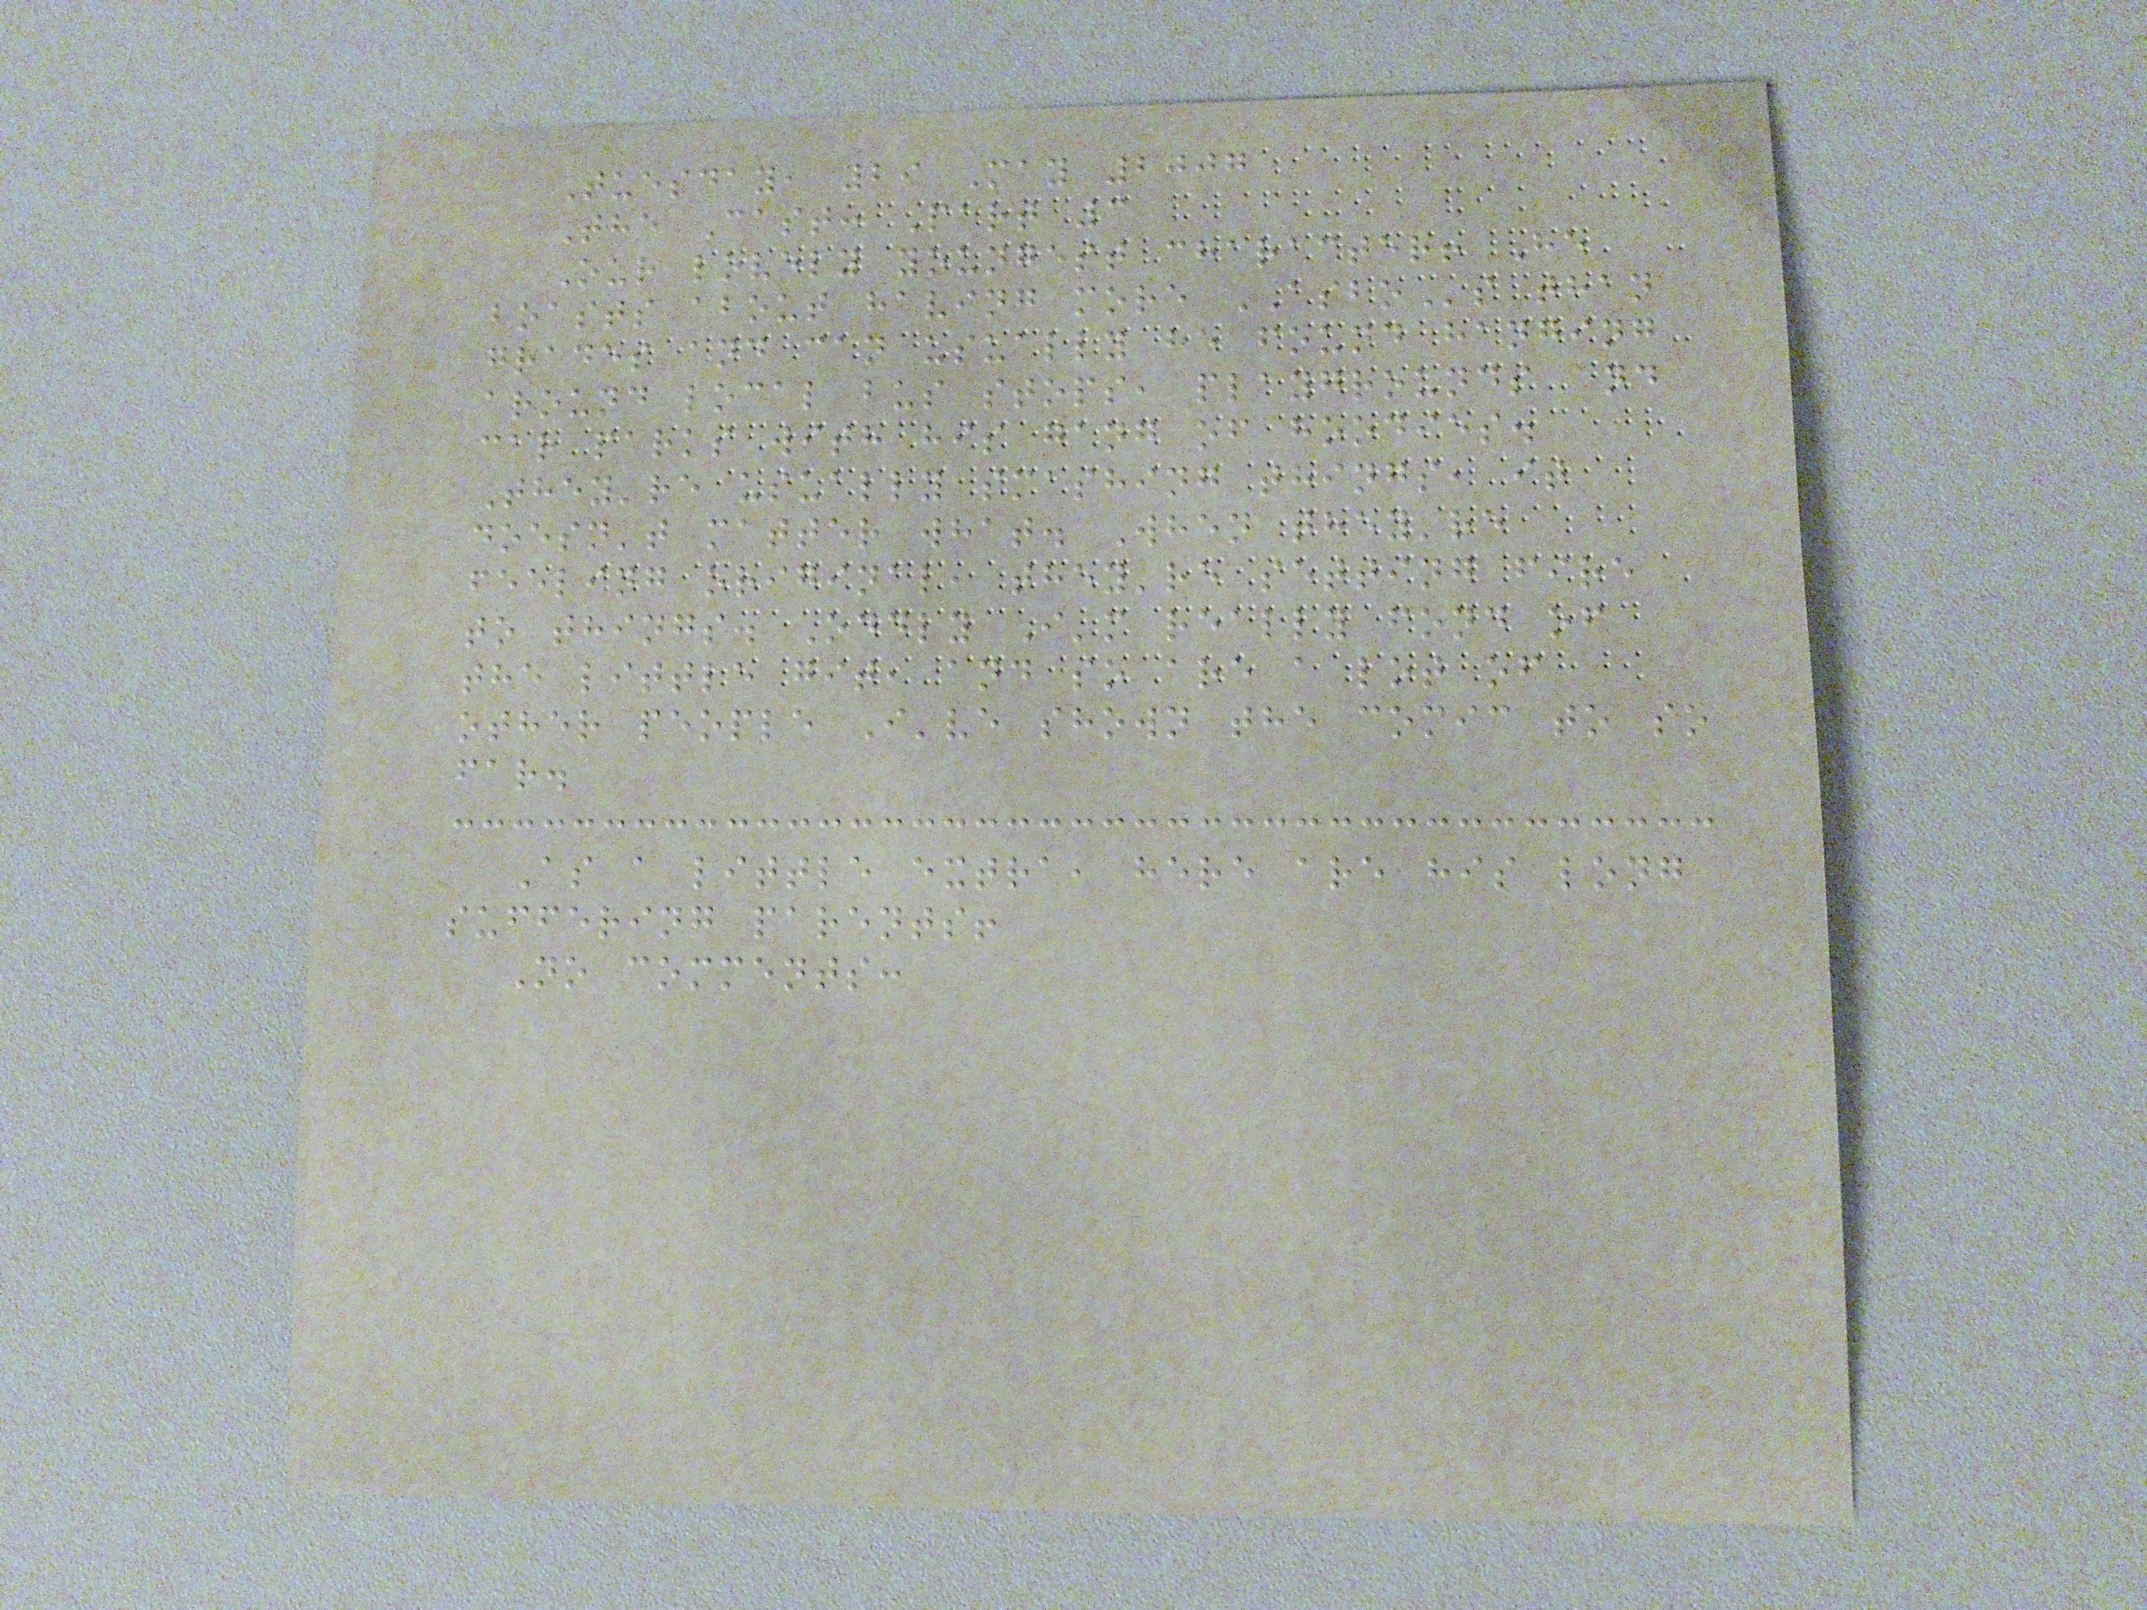Tuesday, 29 May 2007
The Cast: Part 3
Our lovely youngest character! He
boasts about having more ASBOs than
grades and can usually be found hanging
around local bus stops, playgrounds and
car parks with his gang of hoodies.
They're usually smashing things, it
doesn't matter what. When they're
feeling original, they're setting fire
to things. Oddly I'm really fond of
the little git, and so are a lot of
other people I've shown the comic to so
far.
As a little extra, here are his long
suffering parents!
No comments:
